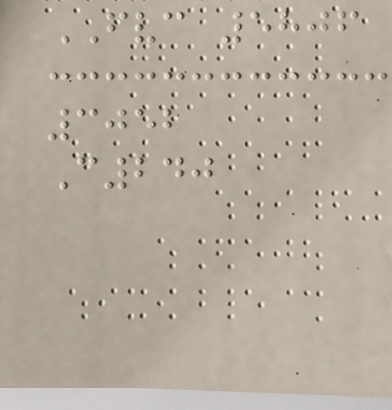FVC 5806
3052
C240
